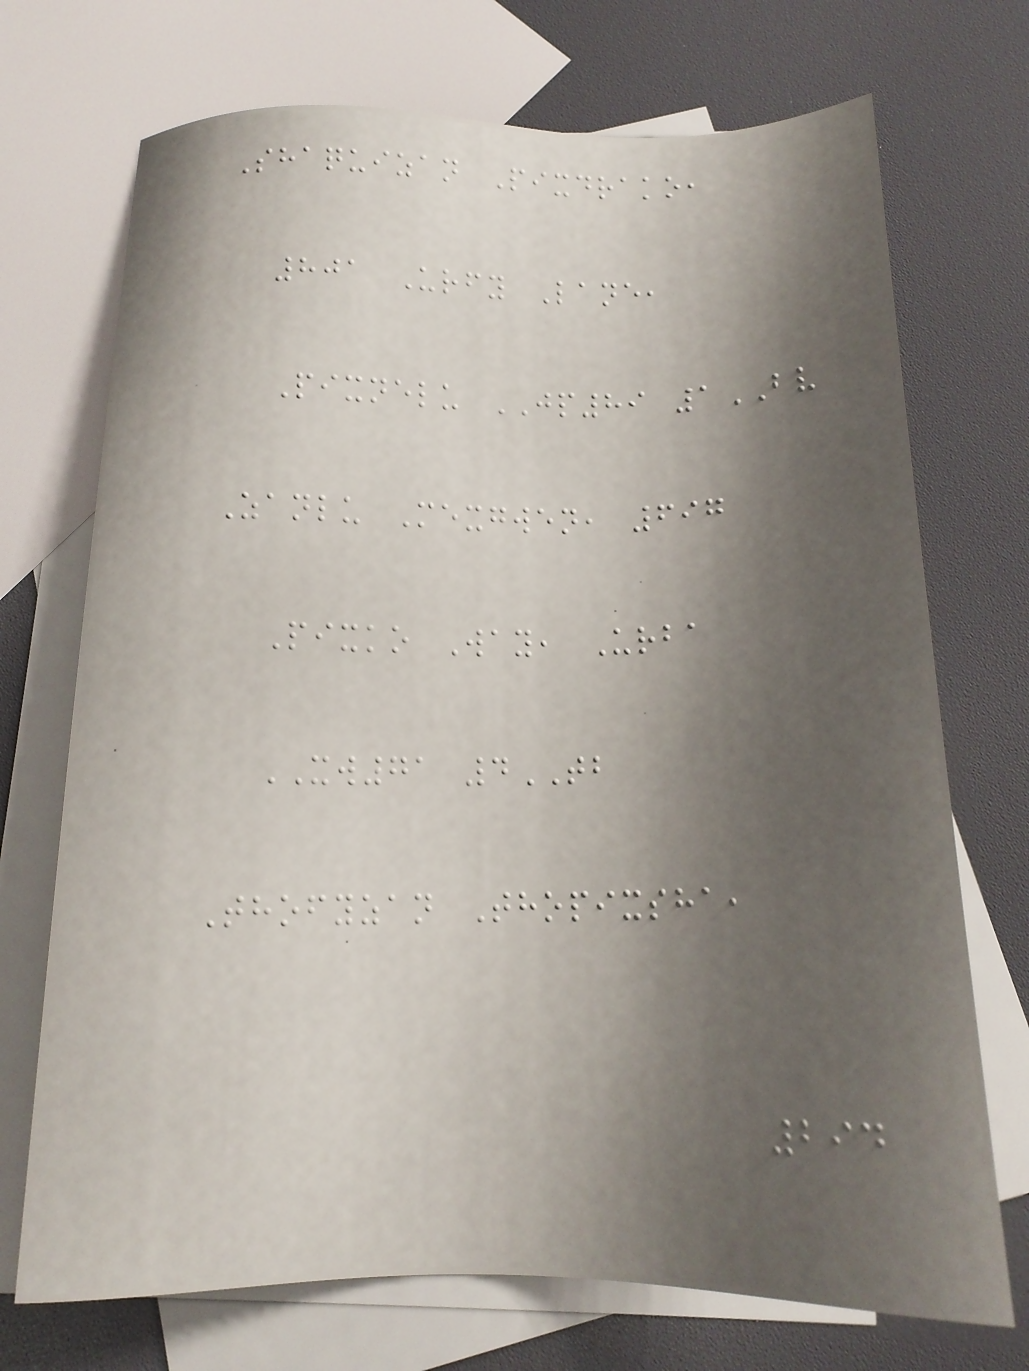Shaquizan Pixdrako,
801 Urfy Lane,
Pixnelu JP89 1BV
Zanlu Mexgwen, 697
Pixko Way, Urba
XW71 4TB
Thofyzan Thopixsha,
294
